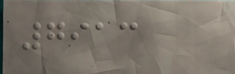7913
